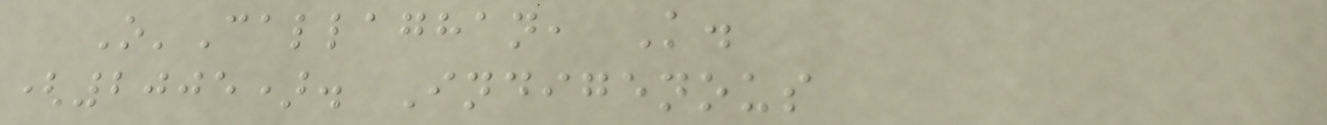O'Callaghan, K.
(2005). Indigenous
